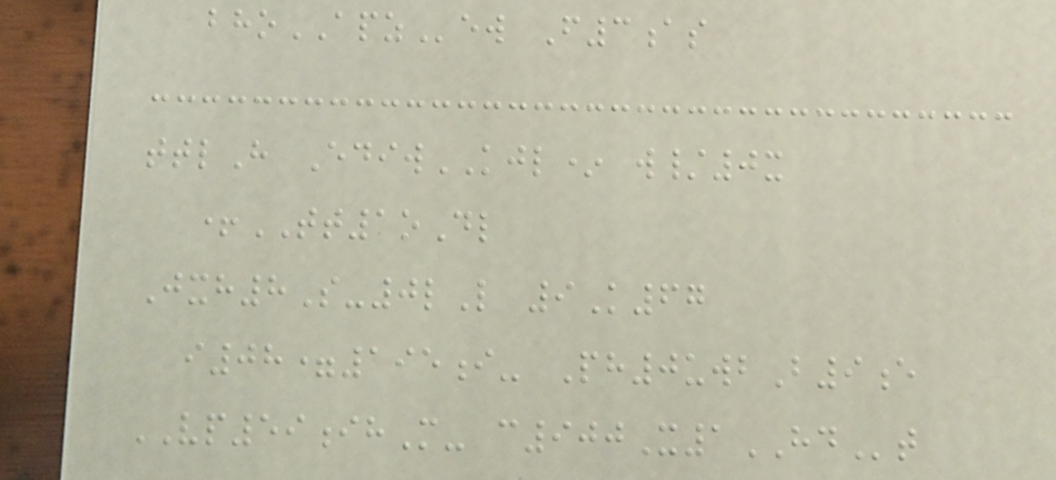bhoAPZew F3as
ttlH EdiwKJL* w/0x
+TT1oDl
Jxh8S-0lL 9K67
i08=195i- Ph0uwbB9e
VP59ihM- c900X1HDt
